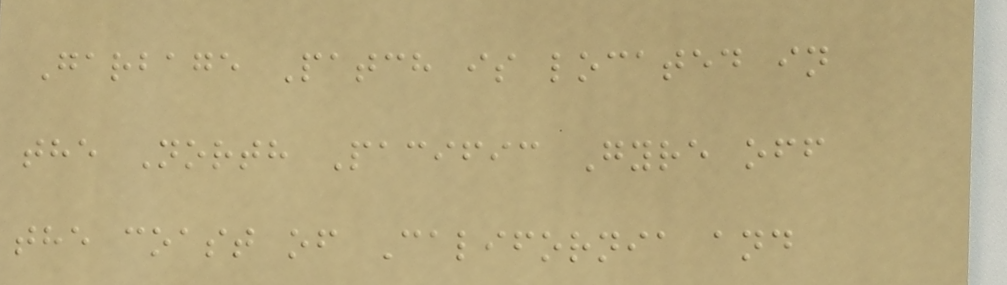Garbage Patch is located in
the North Pacific Gyre off
the coast of California and
